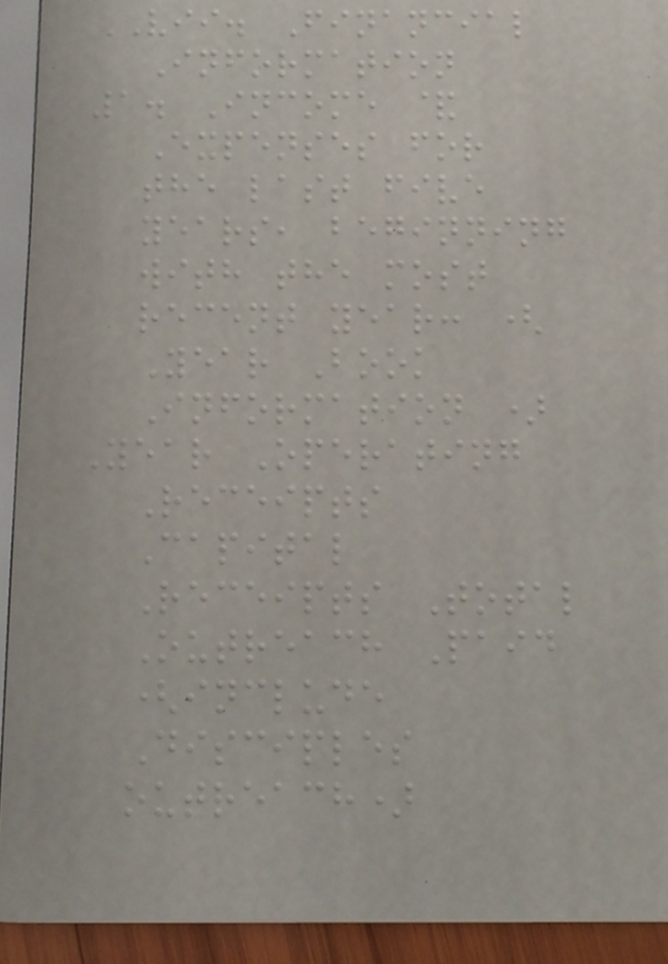VII. Financial
Information
1. Income &
Expenses for
the last five
years, beginning
with the most
recent year: (
Year Book
Information )
Year Operating
Receipts
Capital
Receipts Total
Outreach Paid
(include
Disciples
outreach)
